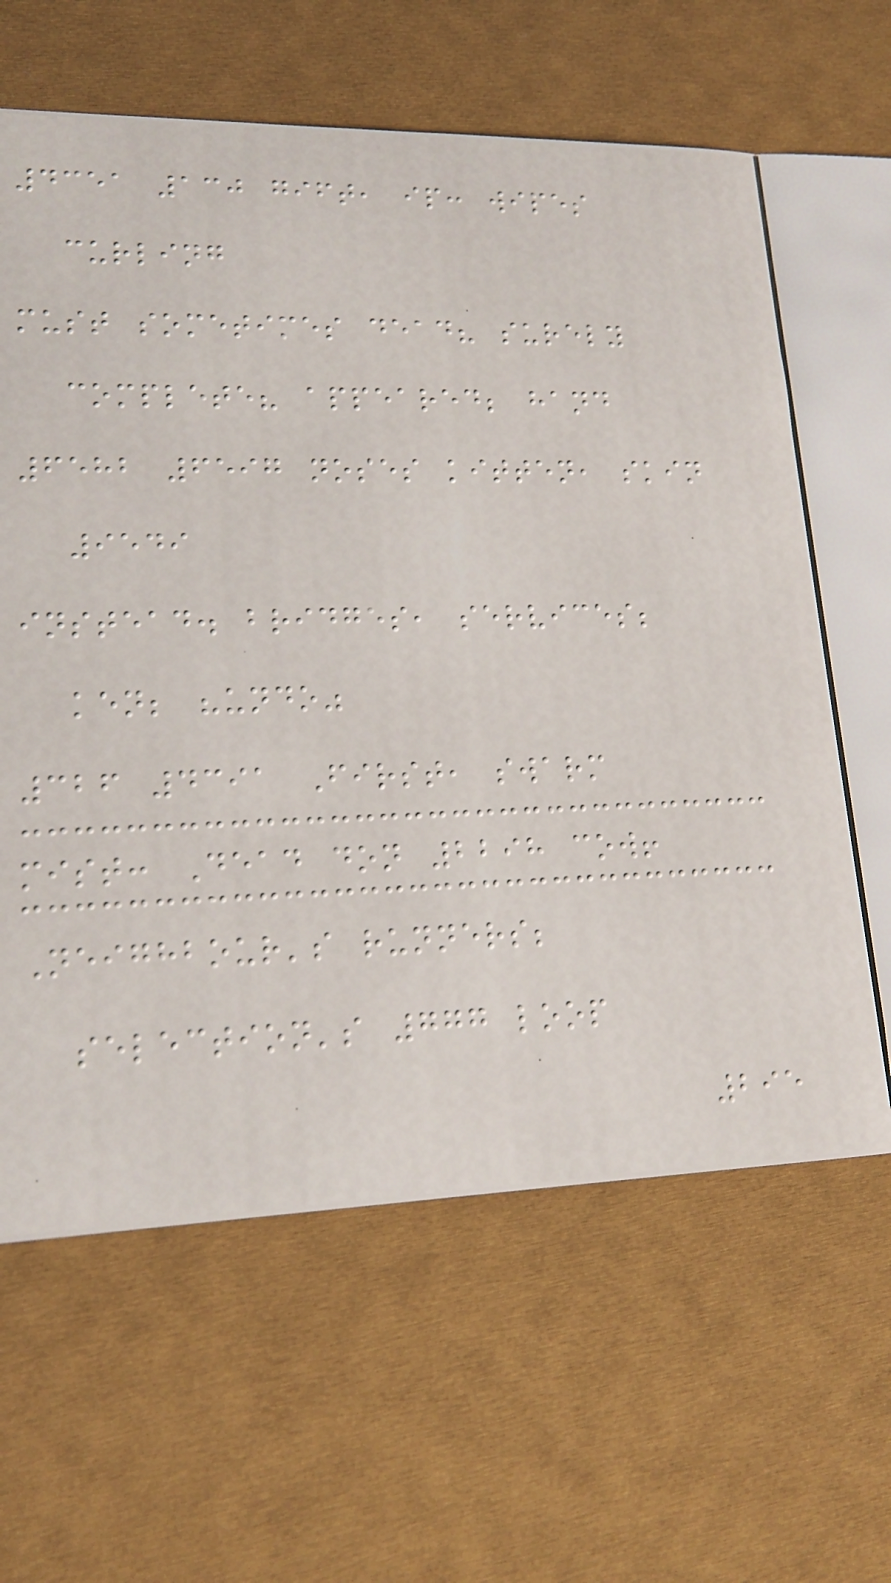4351 130 gift, ip: wipes
curling
must sometimes dead? surely
complete? appeared; hand
6582 6597 noses kitten, skin
9549
instead. bridges, services;
ken; "undo"
326 4391 First, swarm
mist: Dead don 2298 cow!
Neighbour's runners;
selection's 777 loop
295
